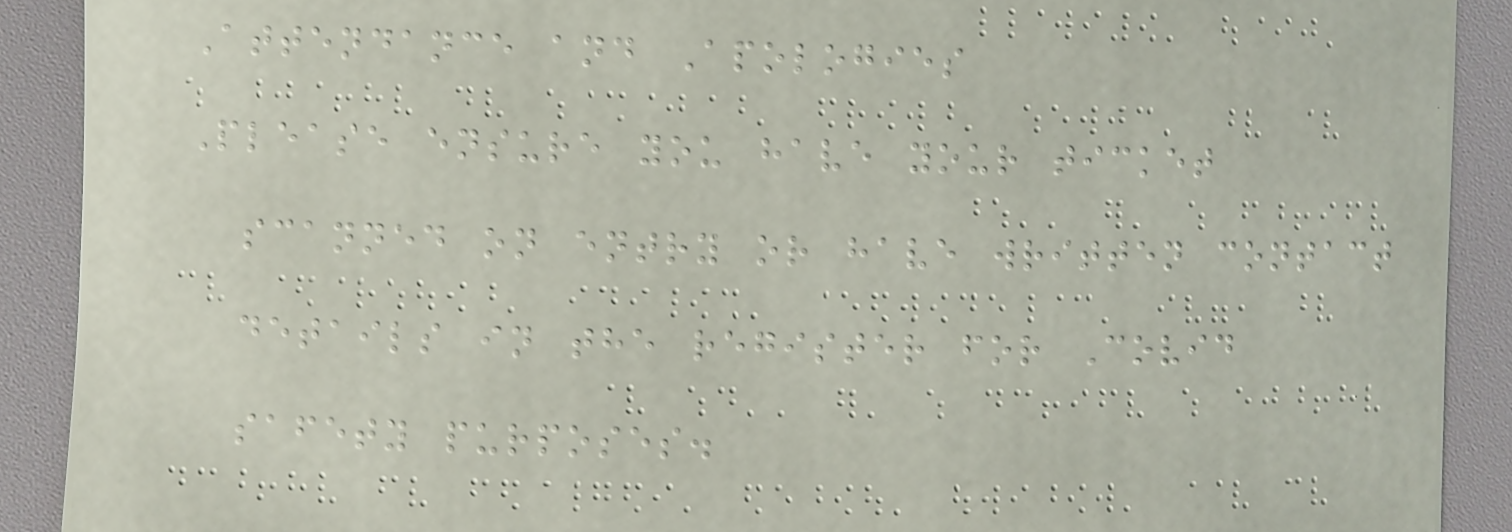Attendance and Apologies
Please ensure you have your ticket
scanned on entry or have written contact
details in the register for Covid
safety purposes.
